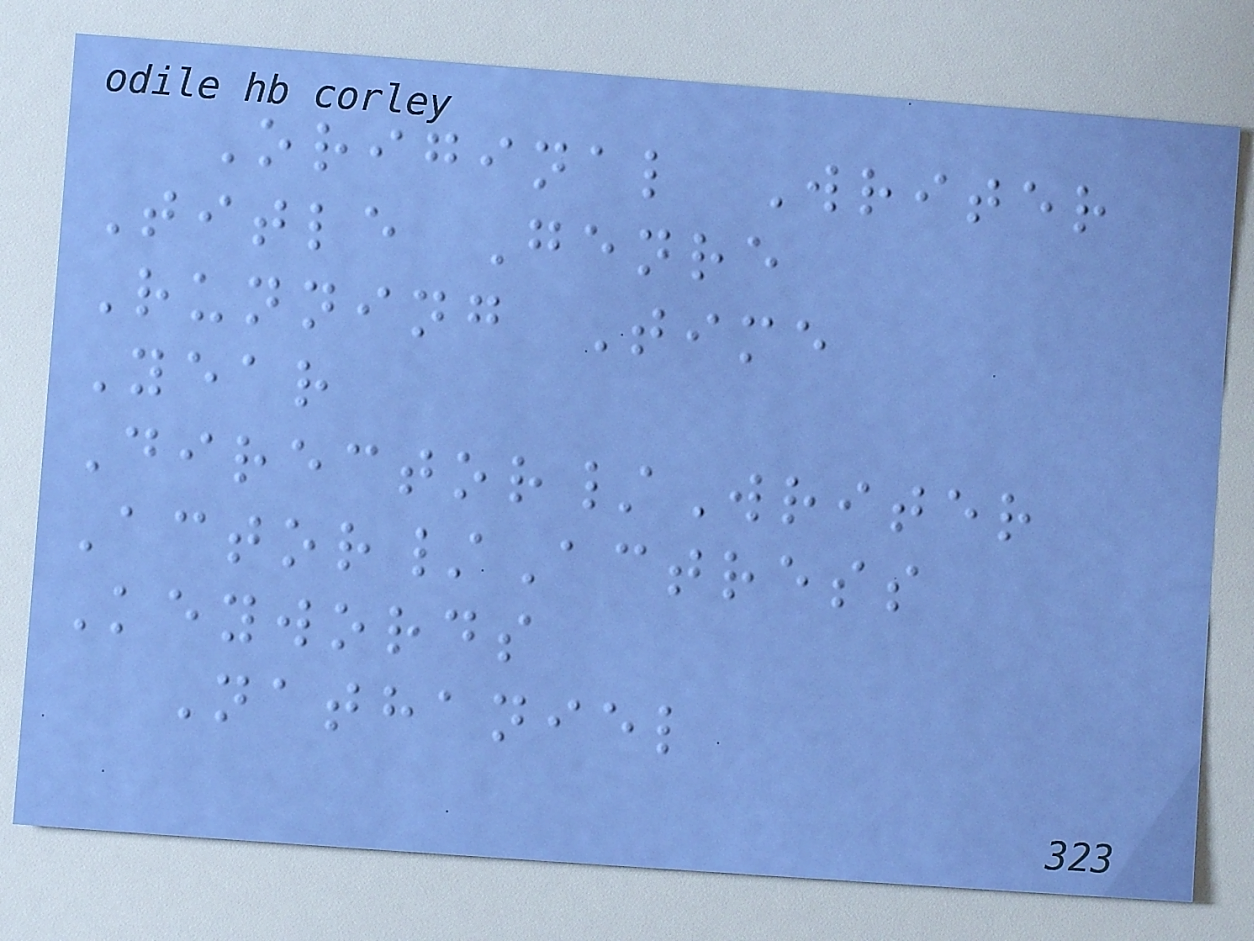Original Writer
Title Genre
Running Time
Year
Director/Writer
Actor/Actress
Keywords
Nathaniel
